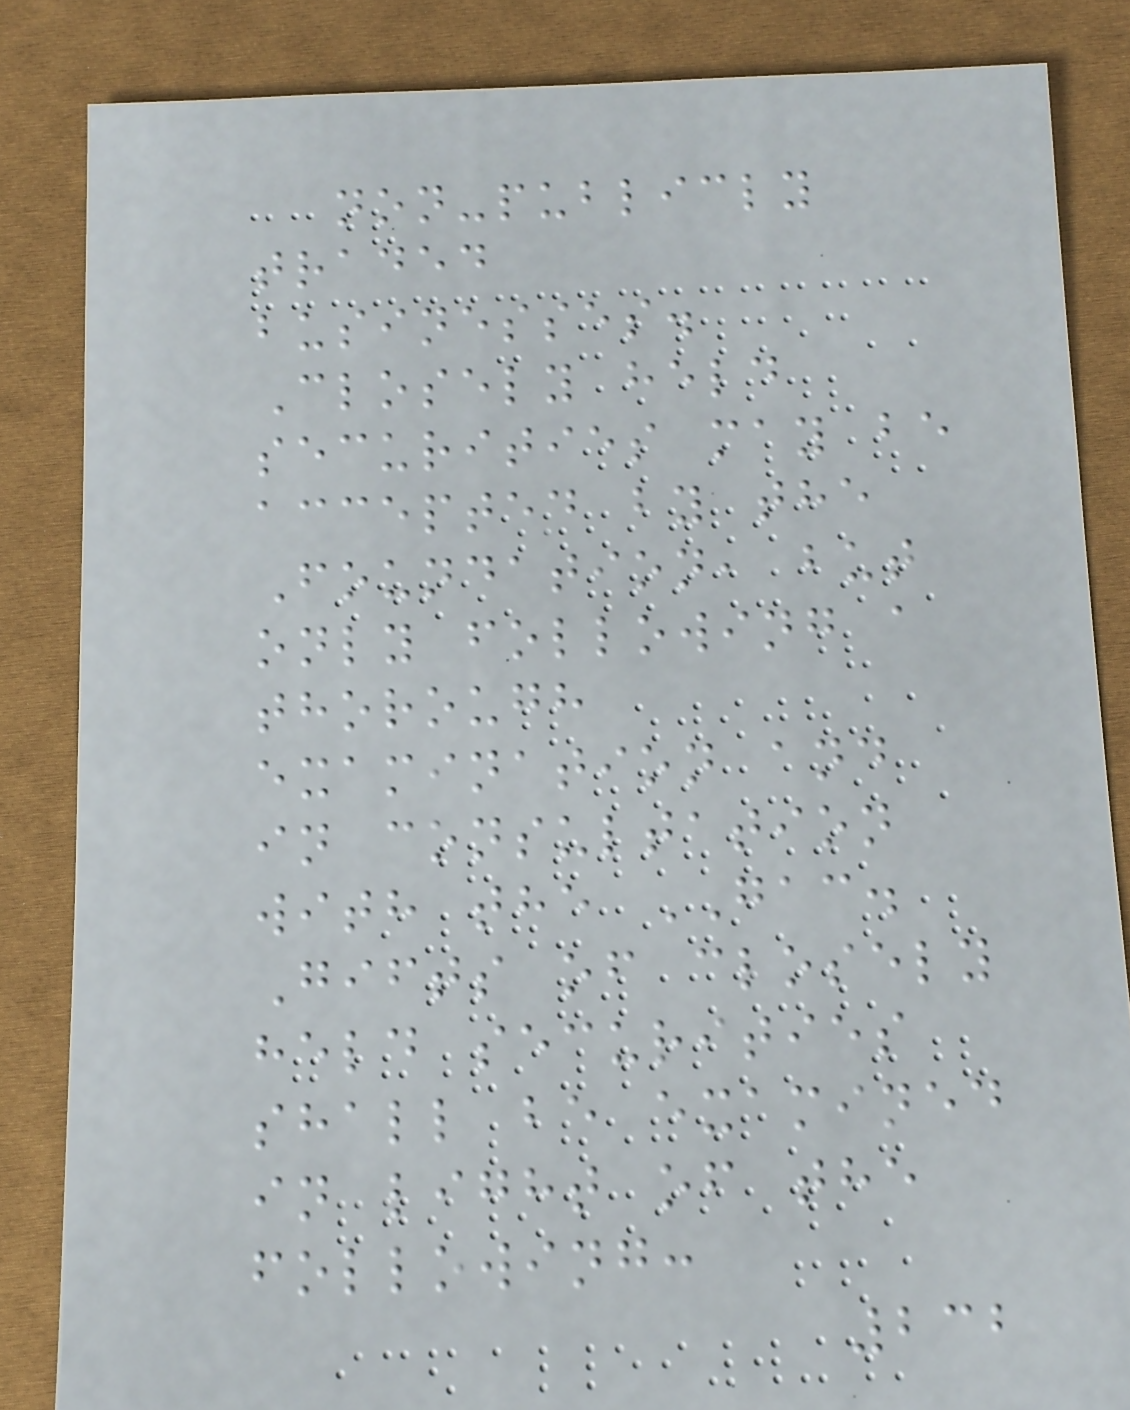non-publicly
traded
businesses.
Closely held
securities may be
accepted by the
Foundation, but
only following a
thorough
examination and
in consultation
with the GAC.
Gifts of closely
held securities
shall be examined
in light of the
following:
232
